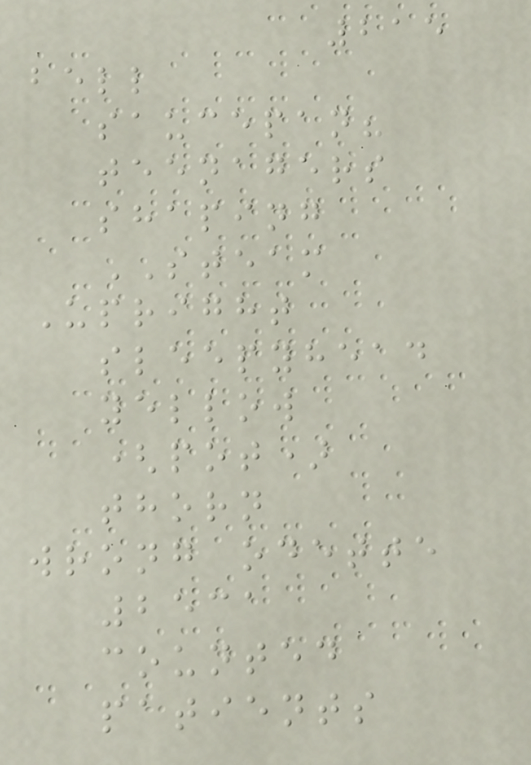215
bell
saucepan?
teenagers
shaping
STEAM
Upright
sleepyhead
yellow
(pot)
thorn
wrong odette
2531
counted
patients
